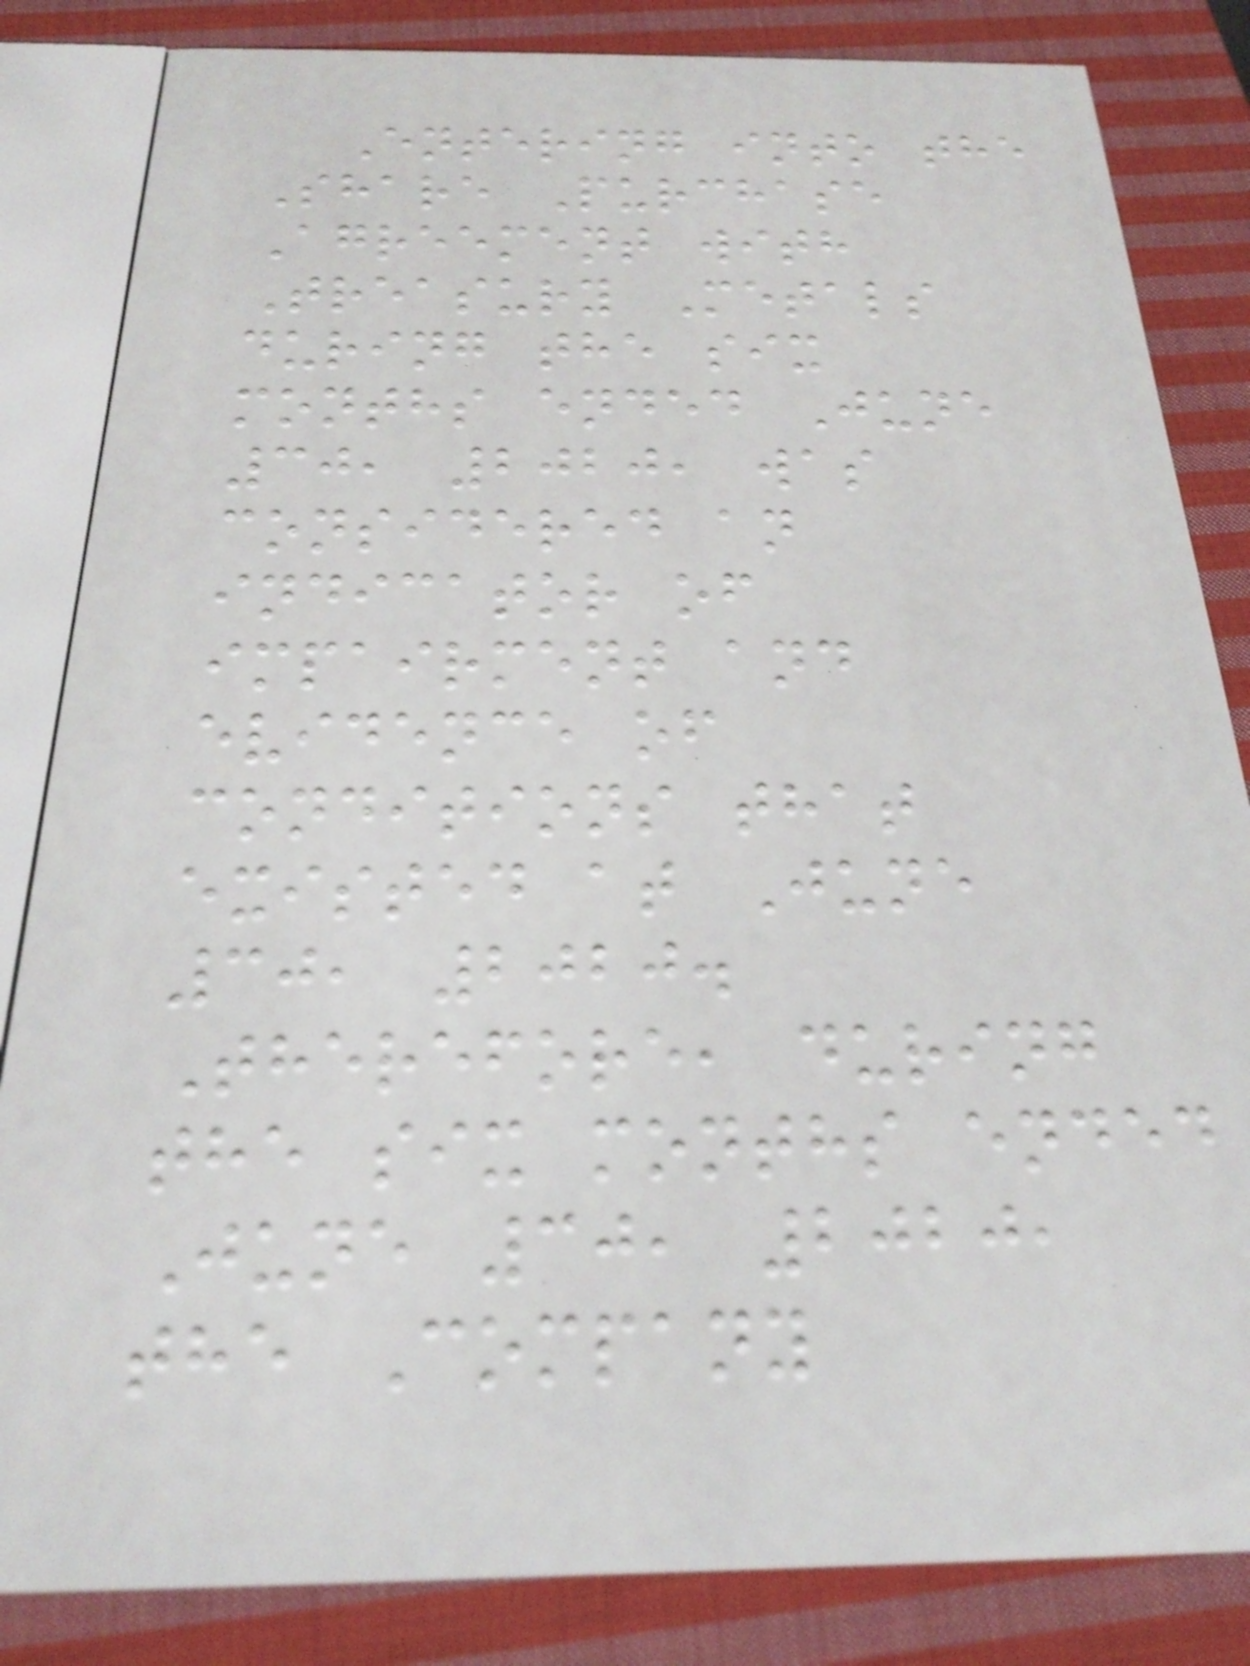Entering into the
Share Purchase
Agreement with
Treasury Metals
during the six
months ended June
30, 2020, was
considered an
indicator of
impairment and
evidence of
conditions that
existed at June
30, 2020.
Therefore, during
the six months ended
June 30, 2020,
the Company
